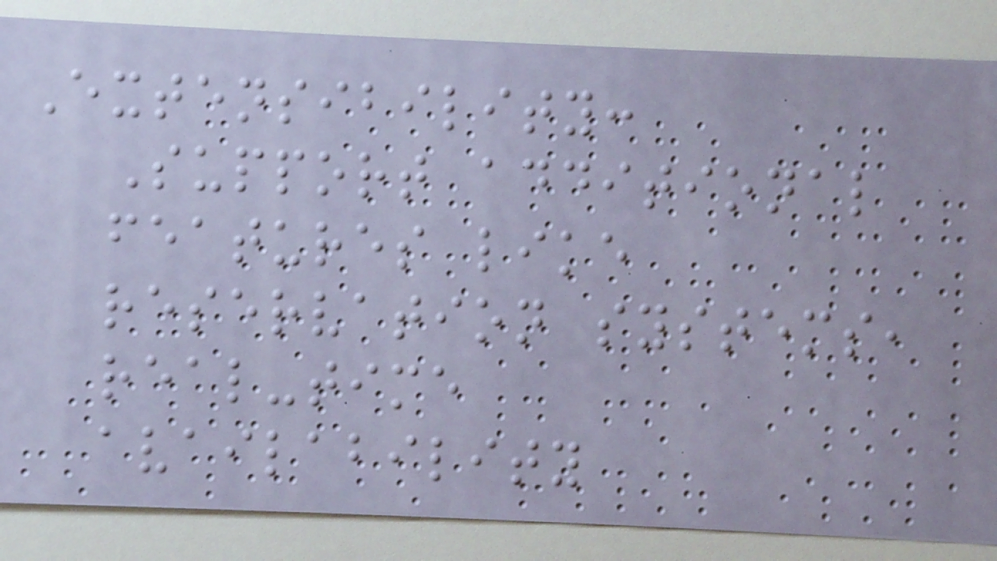Extensibility:
Support additional
features like
reservation systems,
real-time
availability
